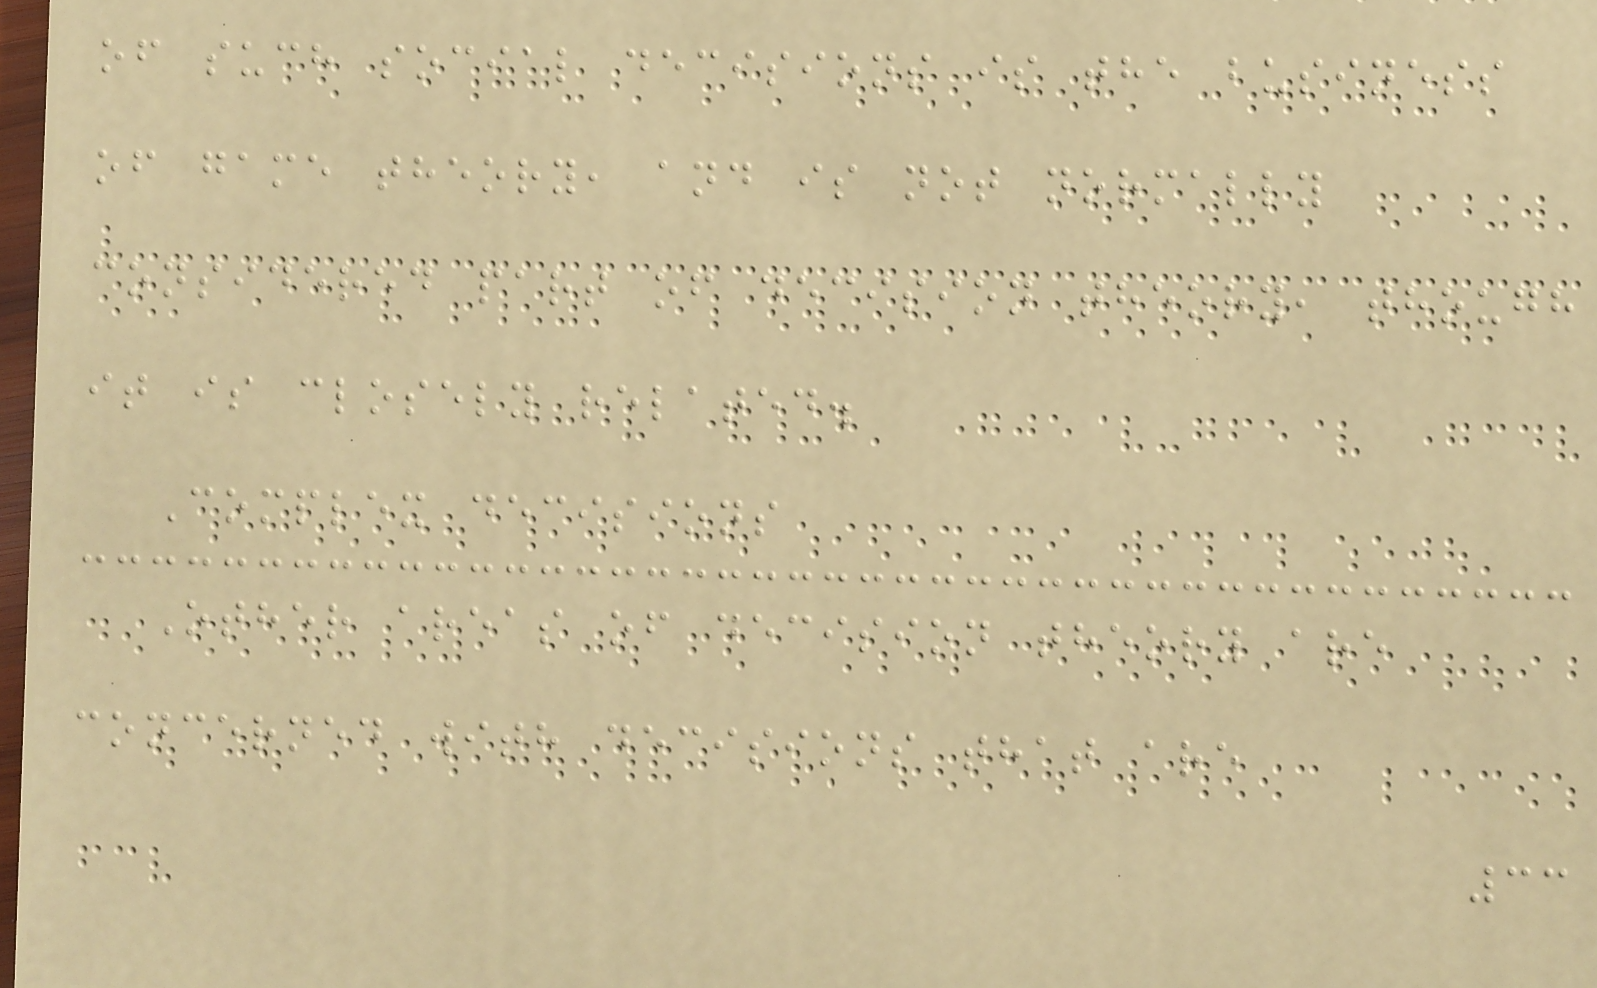of such social decisions is the business
of game theory, and is not normally
considered part of decision theory, though
it is closely related.
Complex decisions
Other areas of decision theory are
concerned with decisions that are
33
